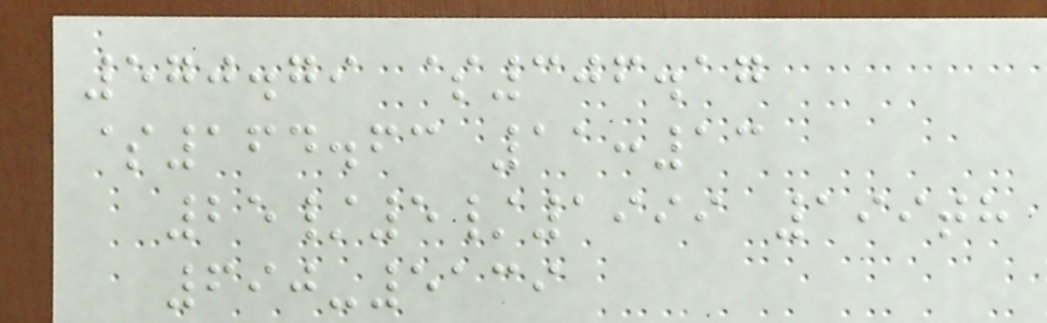570.79 $306.17
$164.63 11:13
25/5/1999 199th
690-5139
